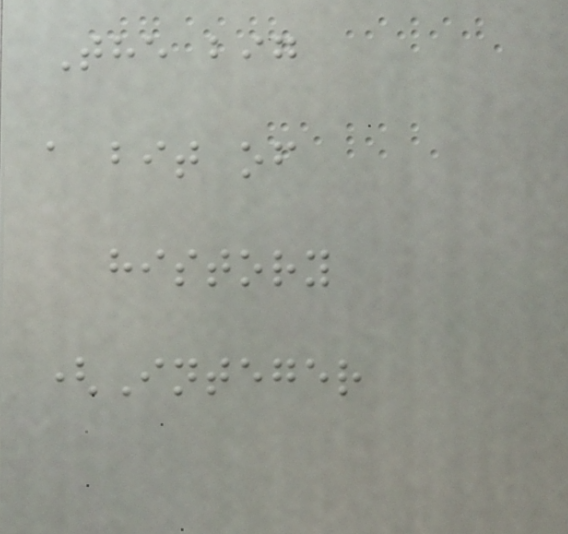The big
a bit of
history
(Integer
